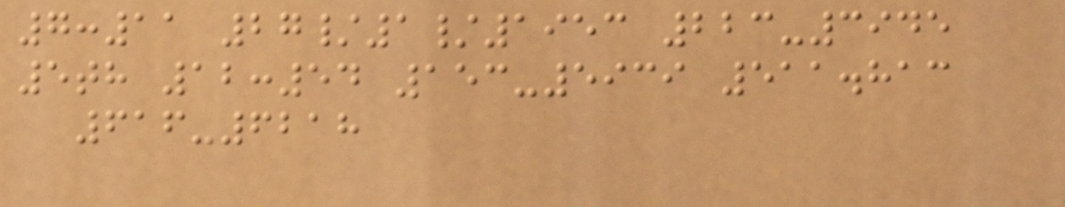7:11 27/1/1953 223-3945
5th 12:54 153-5939 511.813
616-6218
